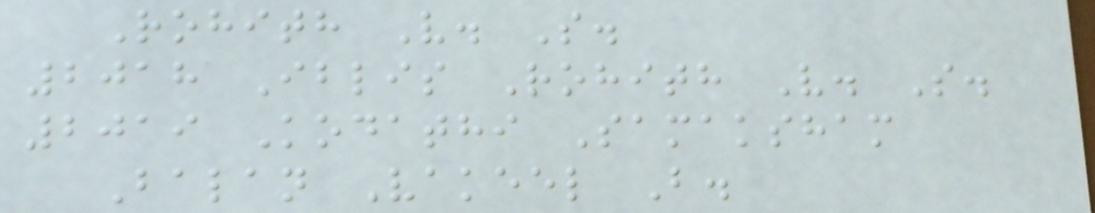Rohith V. S.
2018 Iblis Rohith V. S.
2019 Kodathi Samaksham
Balan Vakeel B.
